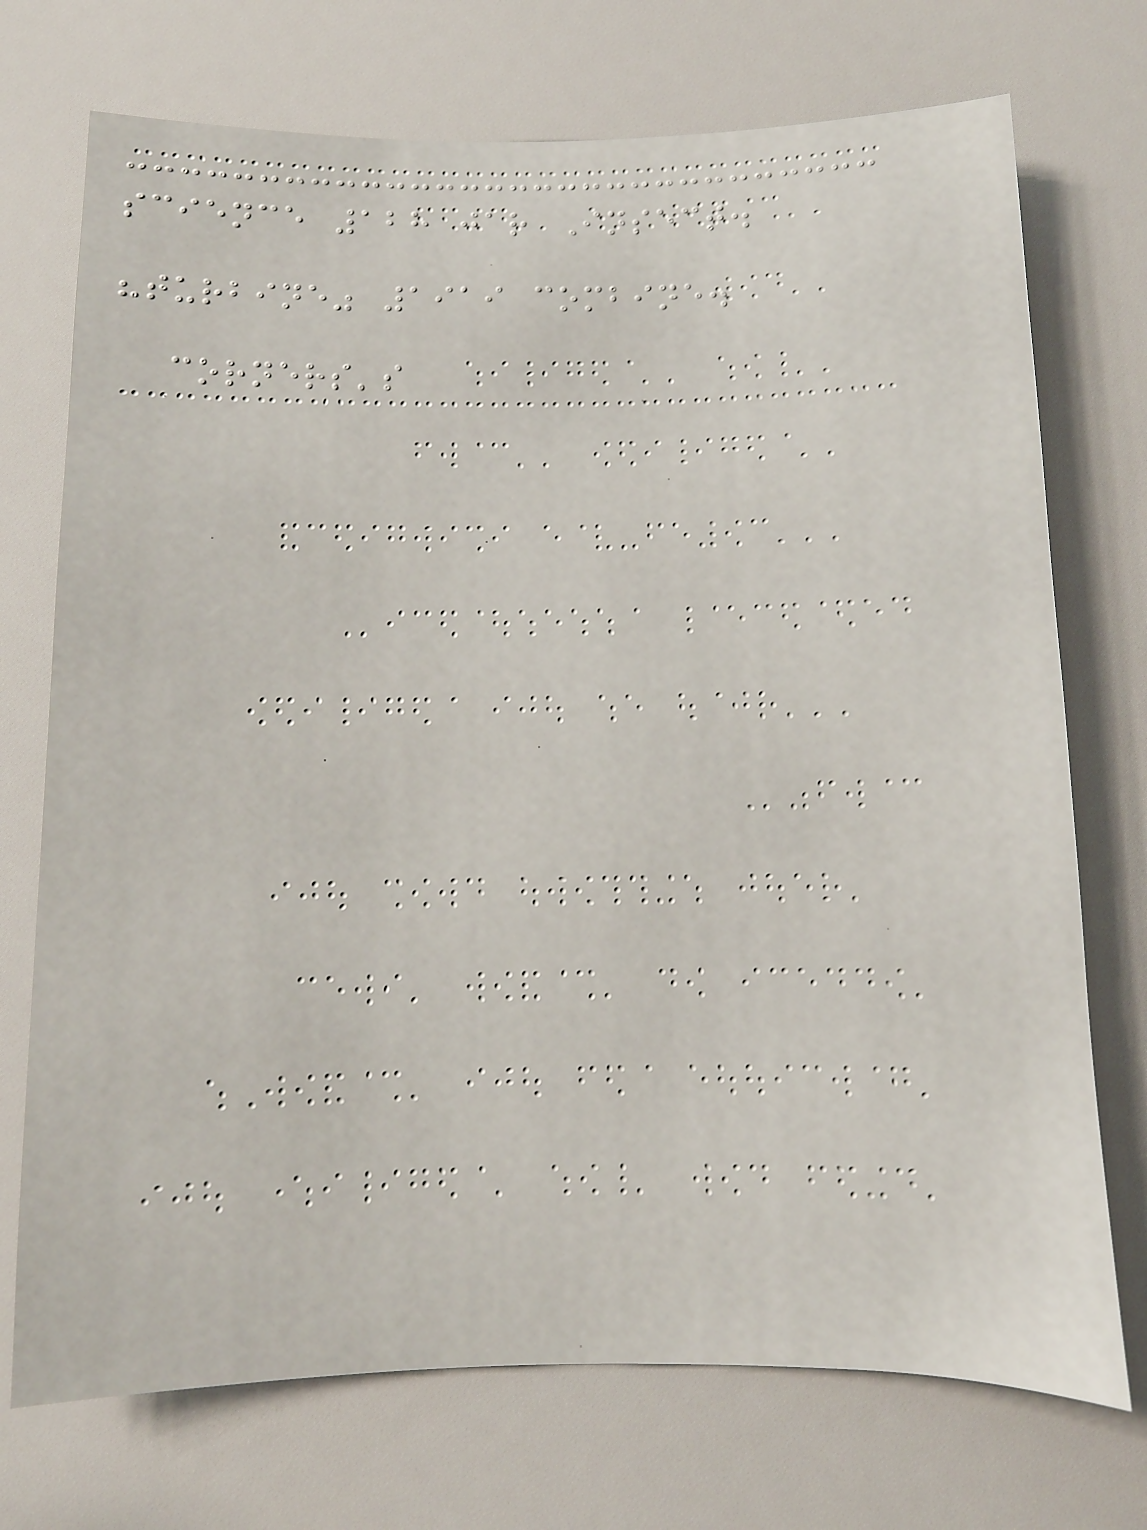science 128 jar Insect.
"turbine" 1919 combine.
corners's
